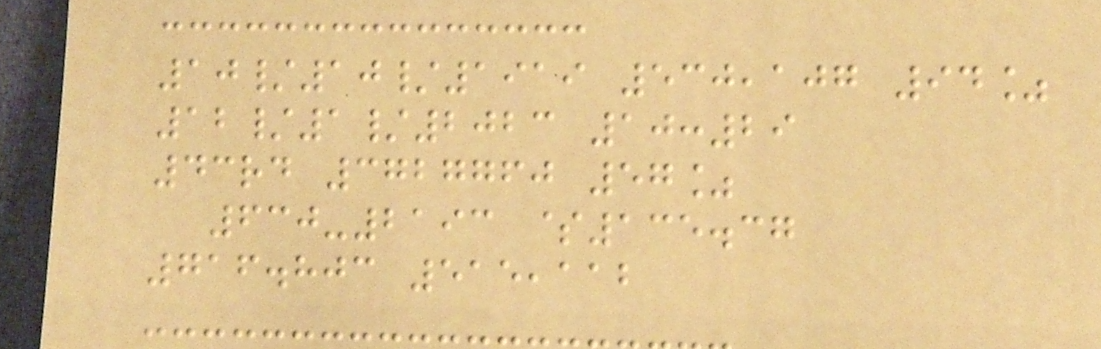10/10/1919 530,107 94%
12/1/2023 10:29
43rd 3727760 57%
630-2193 $135.37
716.803 515,112
